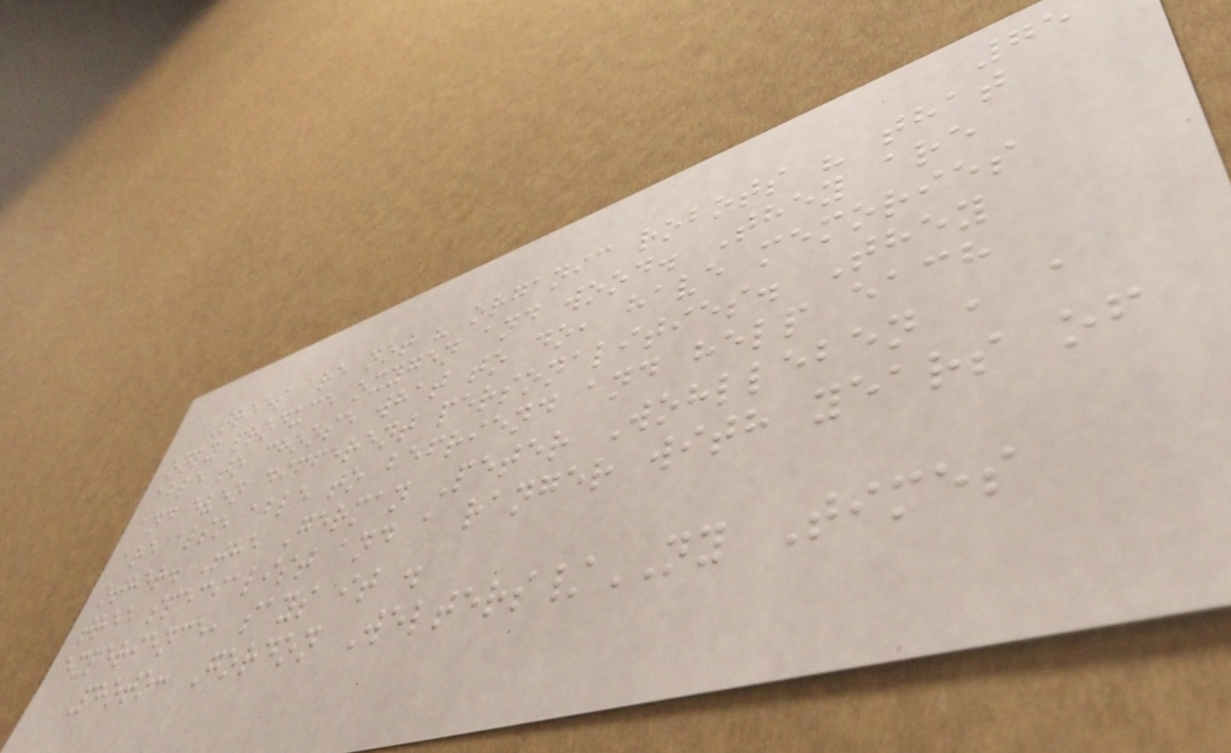75
Trees are not " organic robots " that
only produce oxygen and wood. They are
able to choose what to do, have memories
and even different personalities. They
are also able to befriend and help each
other. The German Peter Wohlleben , a
tree specialist and a ranger with years of
experience, says it .
Photo: Gordon Welters/NY Times
